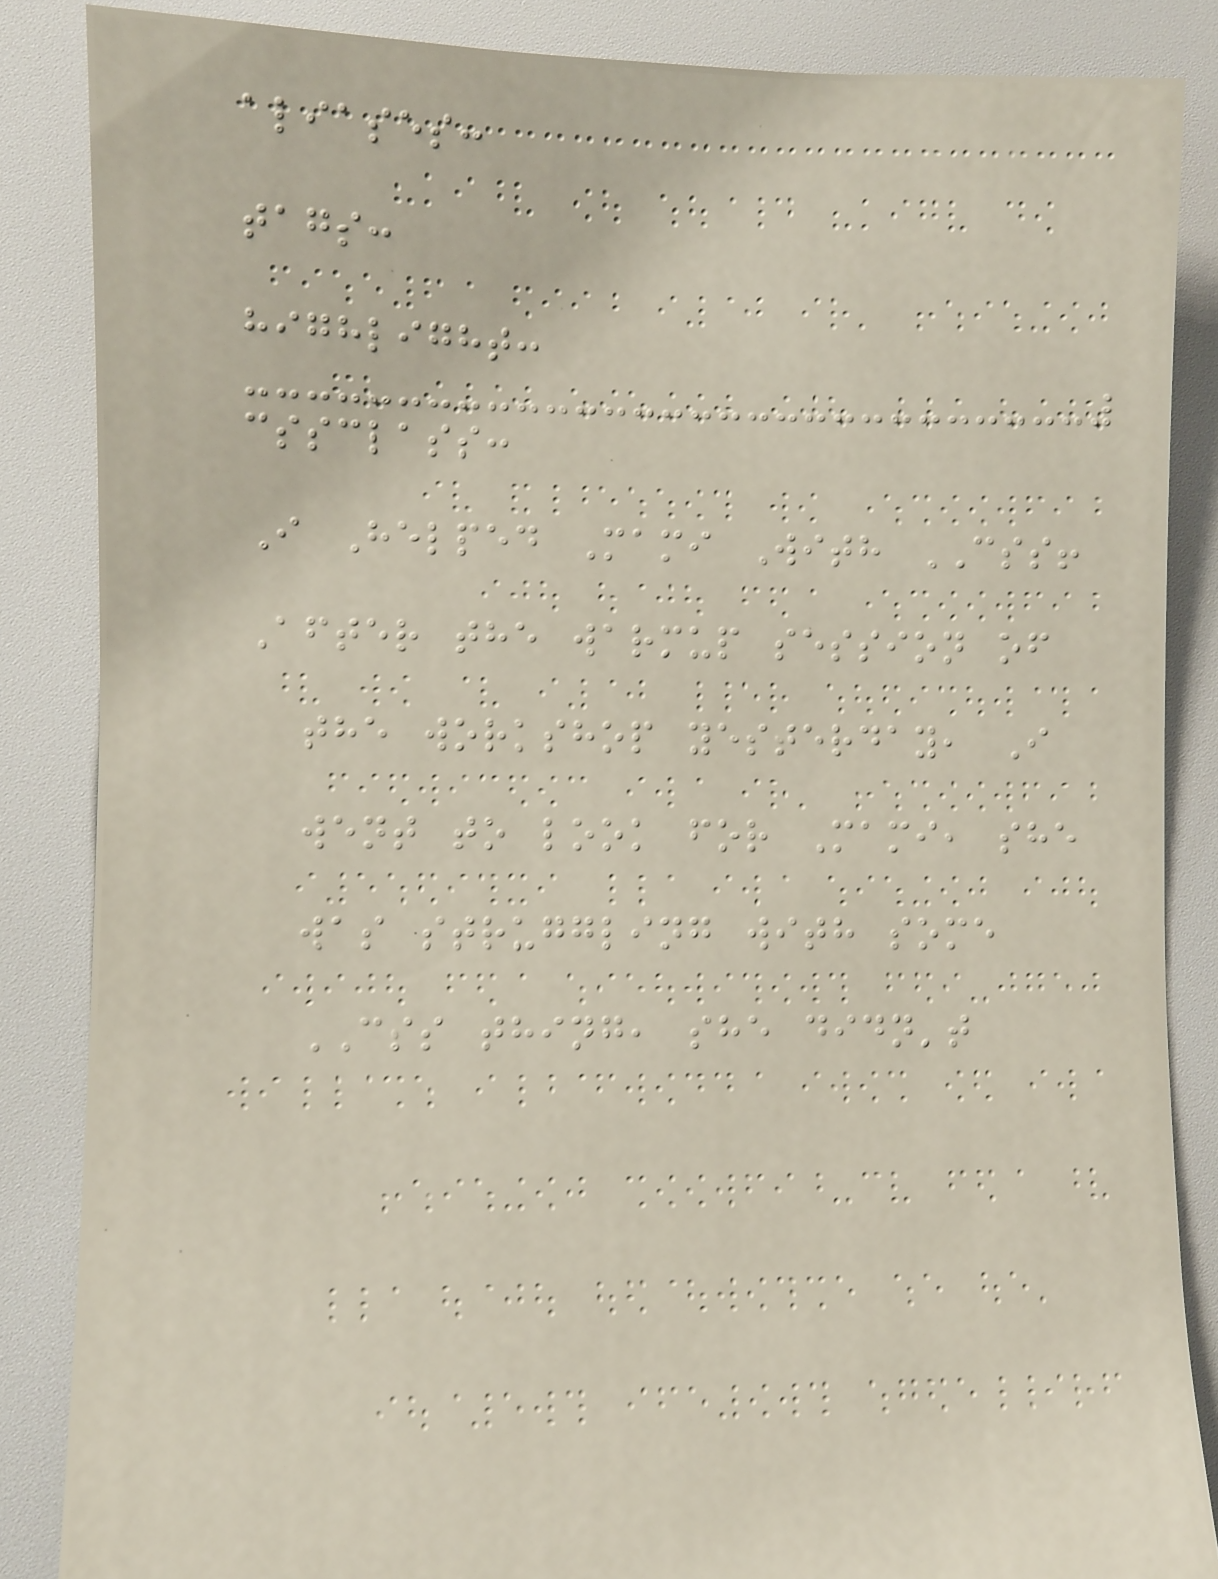aliases:
tags:
highlight:
cssclass:
I Helped Mami With CSS!
After the warmup session of
the workshop yesterday, I
went to look for Mami, she
was struggling with some
CSS thing, she didn't
